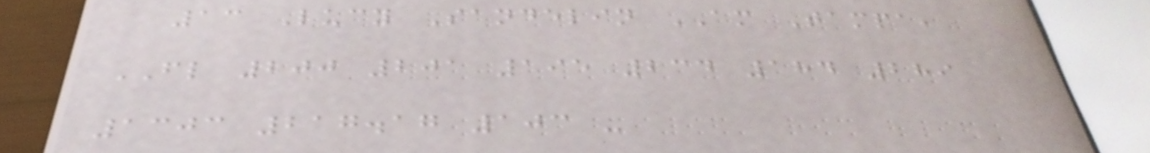13 Lucy Sandelin AM Tampa,
FL 200 201 195 234 184 289
1303 217.17 103 -
